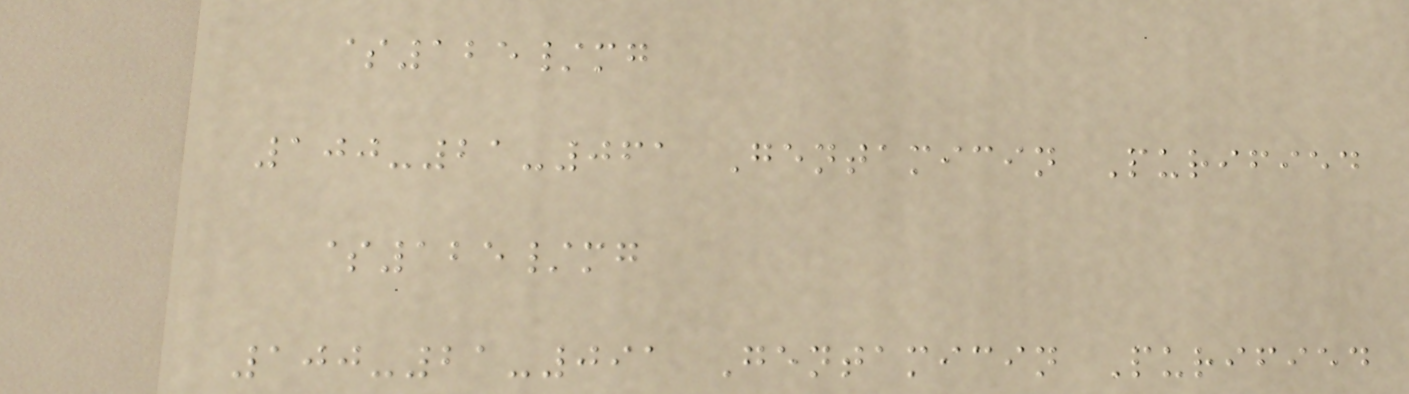$125/mg
100-21-061 Gentamicin Purified
$125/mg
100-21-091 Gentamicin Purified
